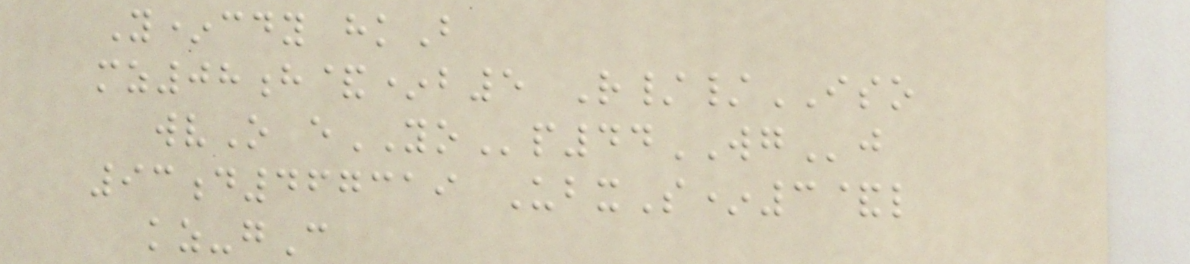Y*cdy hkB
mz08h&*b5 R//ISO
wvO eYOp44WGj
93d467319 UbxS*3&l
kz-gC
